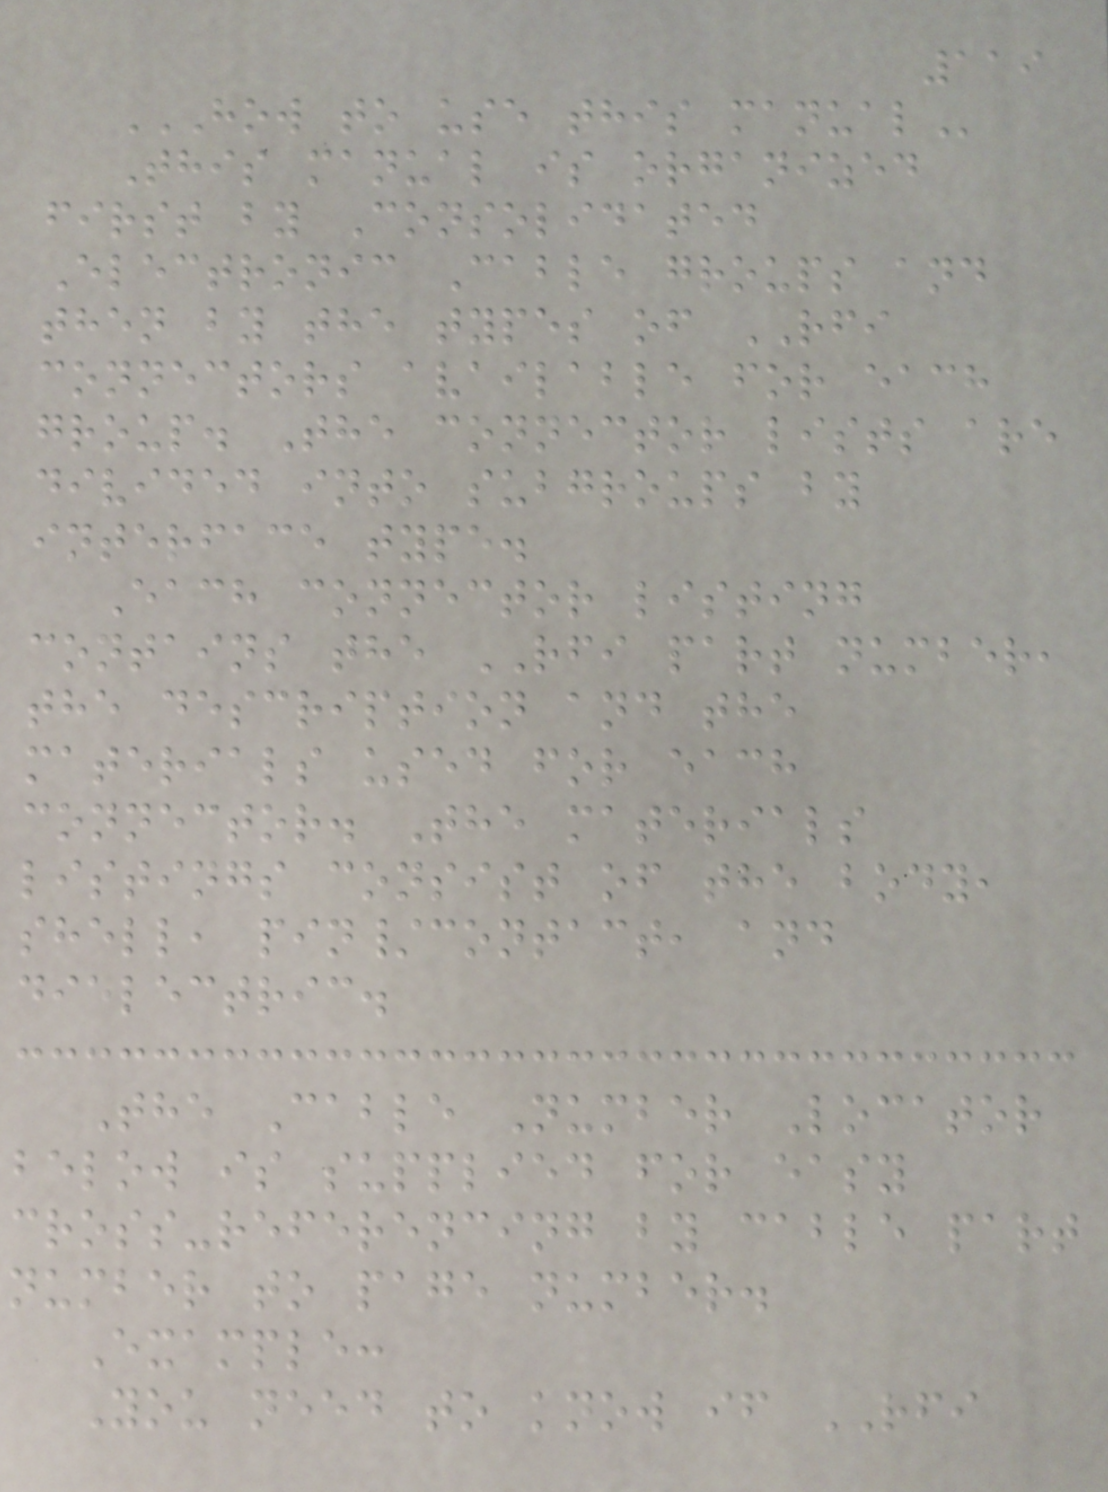119
HOW TO USE THIS MANUAL
This manual is organized
first by Consolidated
Electronic Cable groups and
then by the types of RFI
connectors available for each
group. The connector lists are
divided into subgroups by
interface type.
Each connector listing
contains the RFI part number,
the description and the
materials used for each
connector. The materials
listings consist of the body,
shell, pin/contact, and
dielectric.
The Cable Number Locator
below is supplied for easy
cross-referencing by cable part
number to page number.
Example:
You need to know if RFI
